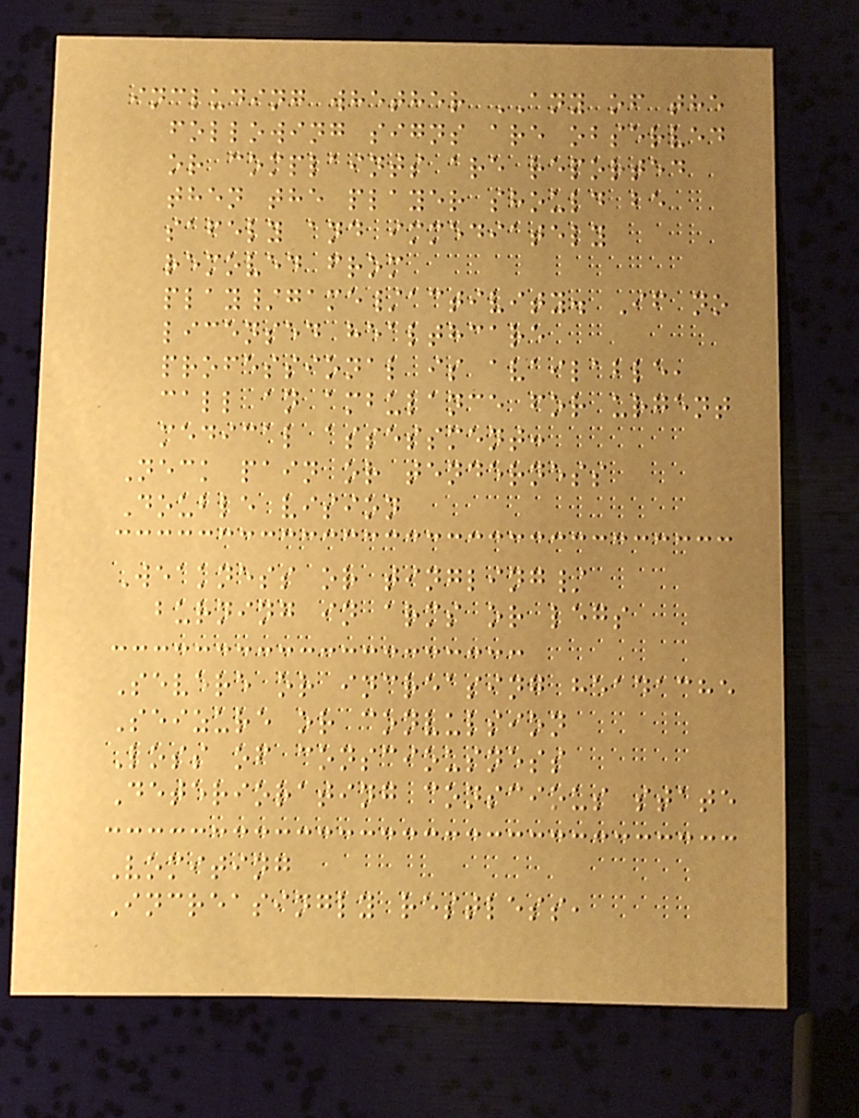including whether ANY of the
following signs are observed
or complaints are reported
then the player should be
safely and immediately
removed from
play/game/activity. If no
licensed healthcare
professional is available,
call an ambulance for urgent
medical assessment:
Neck pain or tenderness
Double vision
Weakness or tingling/
burning in arms or legs
Severe or increasing headache
Seizure or convulsion
Loss of consciousness
Deteriorating conscious state
Vomiting
Increasingly restless,
